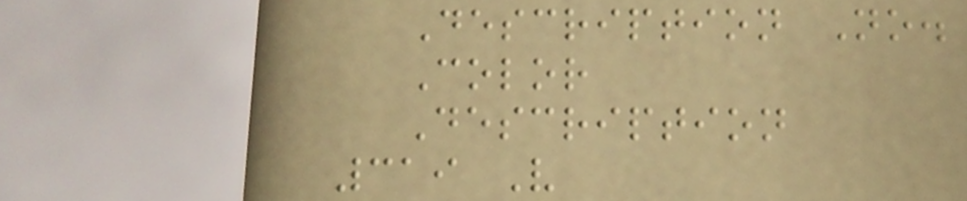Description No.
Color
Description
319 V
